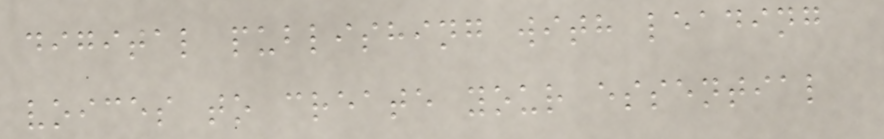digital publishing with leading
voices to create your essential
